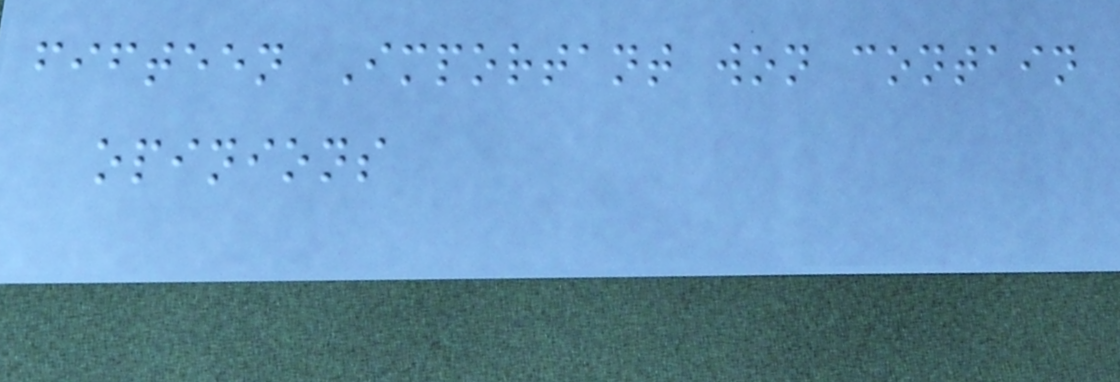fifteen Important won contain
opinions
